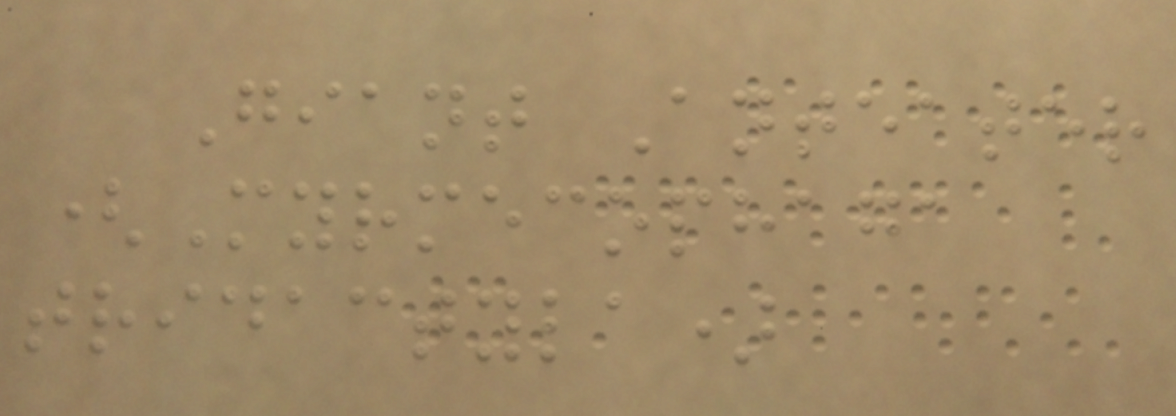Giant Anteater
(Myrmecophaga
tridactyla)
